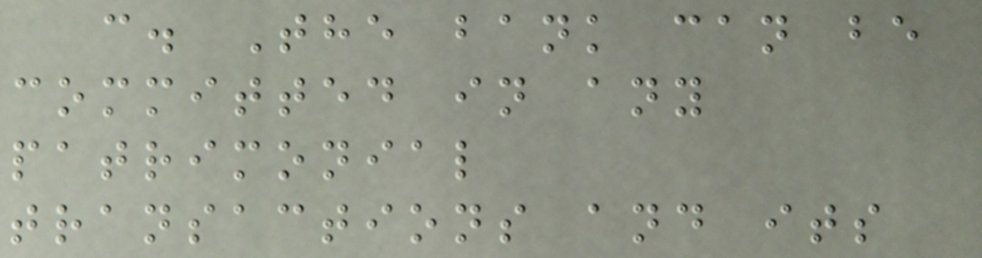c. The bank can be
committed in any
patrimonial
transactions and its
